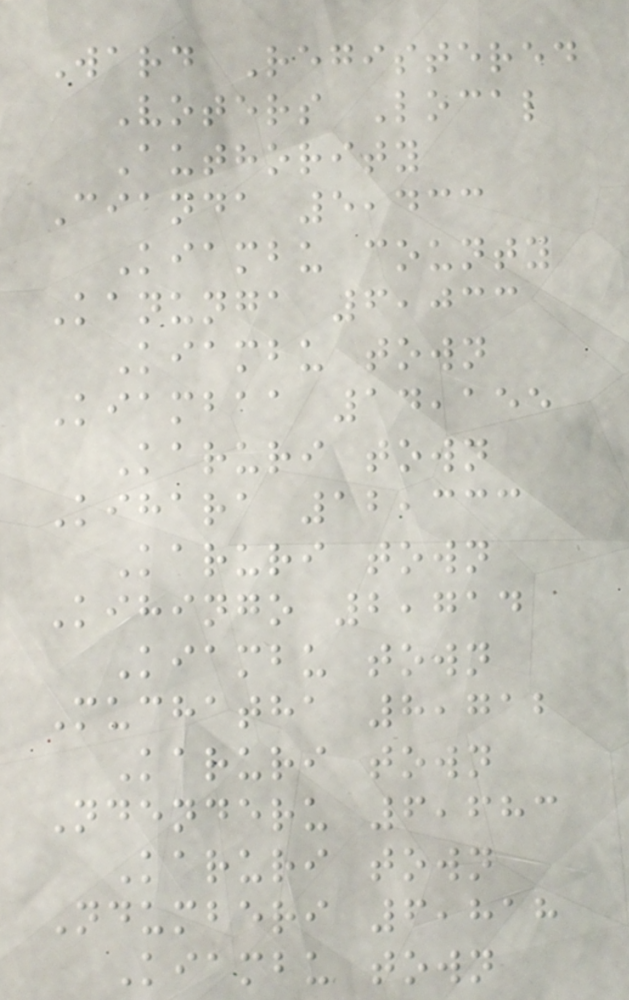Ward Registered
Voters Local
Authority
Cianda 5,433
Kiambu county
Kanunga 6,033
Kiambu town
Kiambaa 14,155
Karuri town
Kihara 12,333
Karuri town
Kihingo 2,714
Kiambu town
Muchatha 8,712
Karuri town
Ndenderu 6,683
Karuri town
Ndumberi 6,818
Kiambu town
